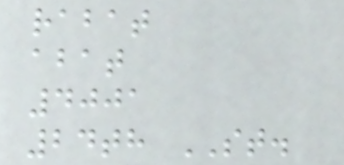rabat
abat
4001
24th ST.
